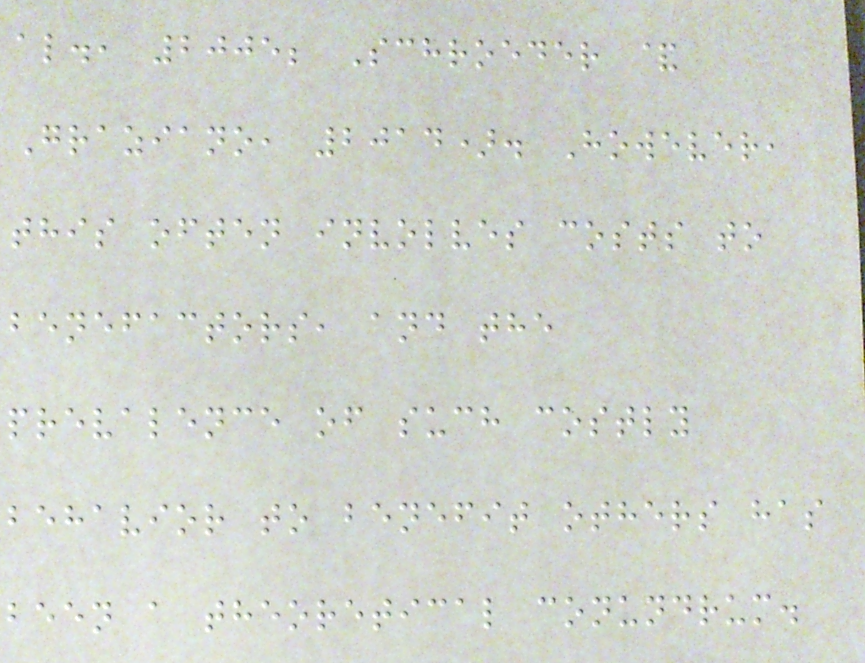al., 2005; Schroeder &
Graziano, 2014). However,
this often involves costs to
benefactors, and the
prevalence of such costly
behavior to benefit others has
been a theoretical conundrum.
